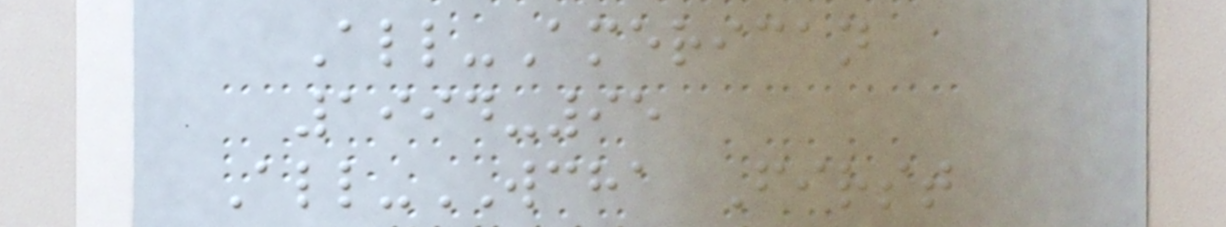All-American
1994-95
All-WCHA First
